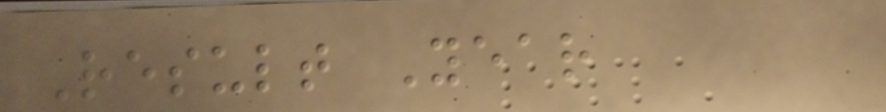Result Year
